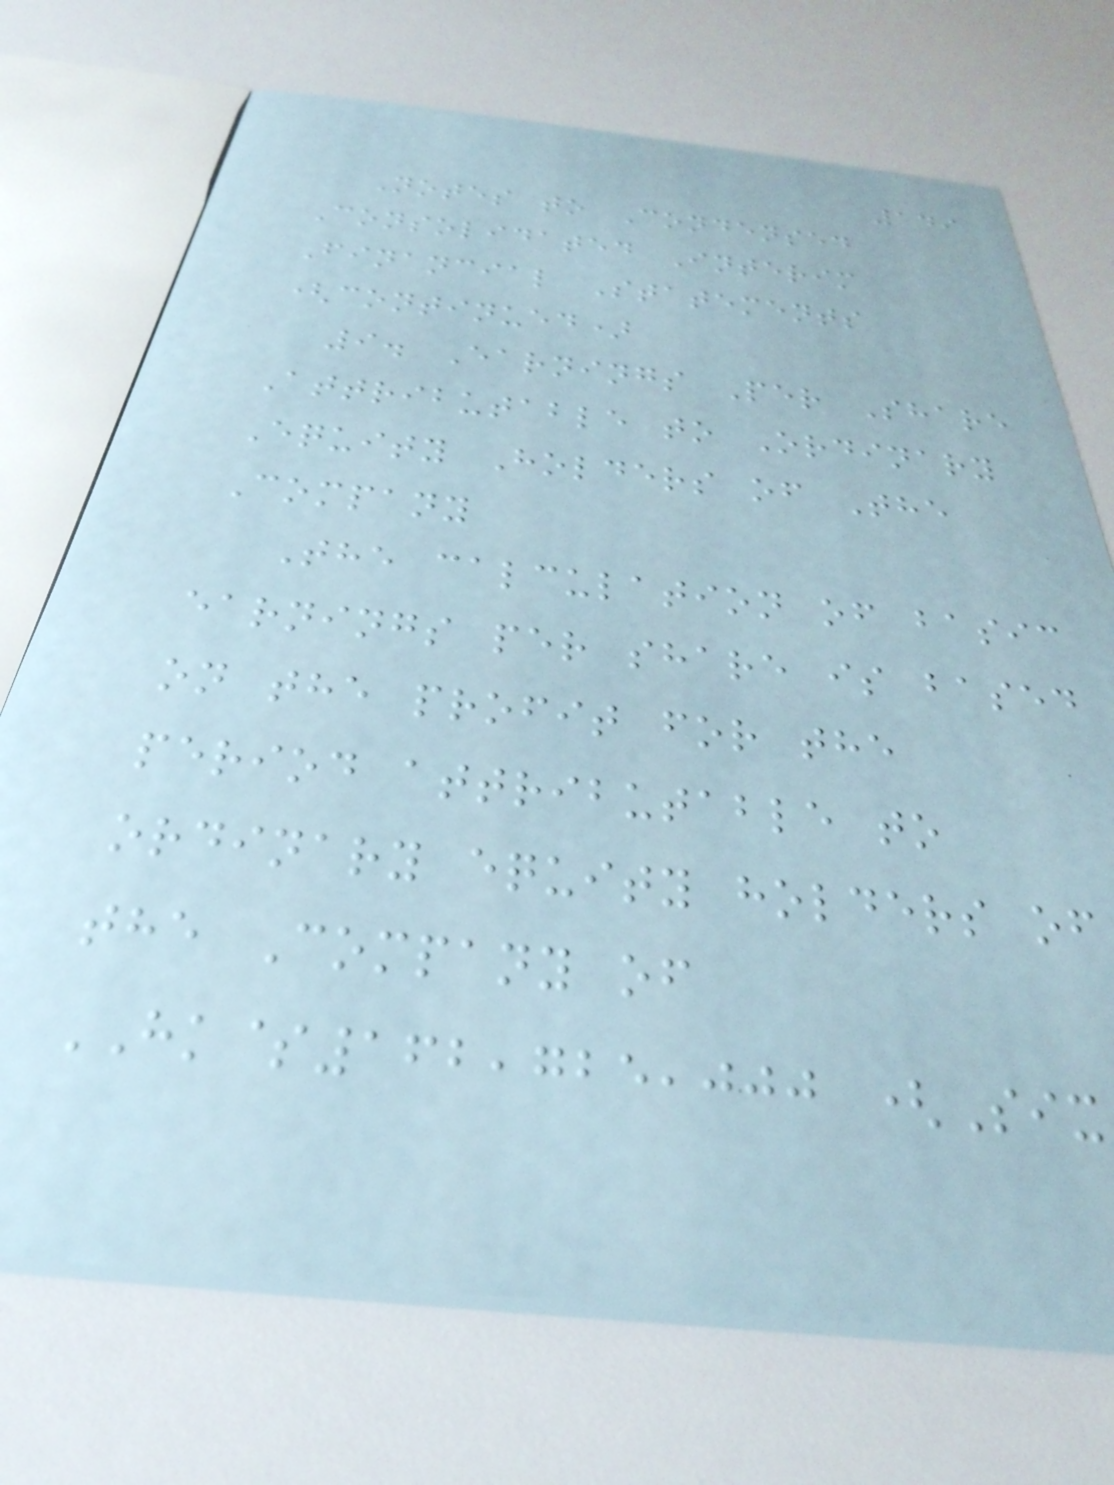149
Notes to Condensed
Consolidated Interim
Financial Statements
(continued)
9. Earnings Per Share
Attributable to Ordinary
Equity Holders of The
Company
The calculation of basic
earnings per share is based
on the profit for the
period attributable to
ordinary equity holders of
the Company of
HK$162,725,000 (Six
